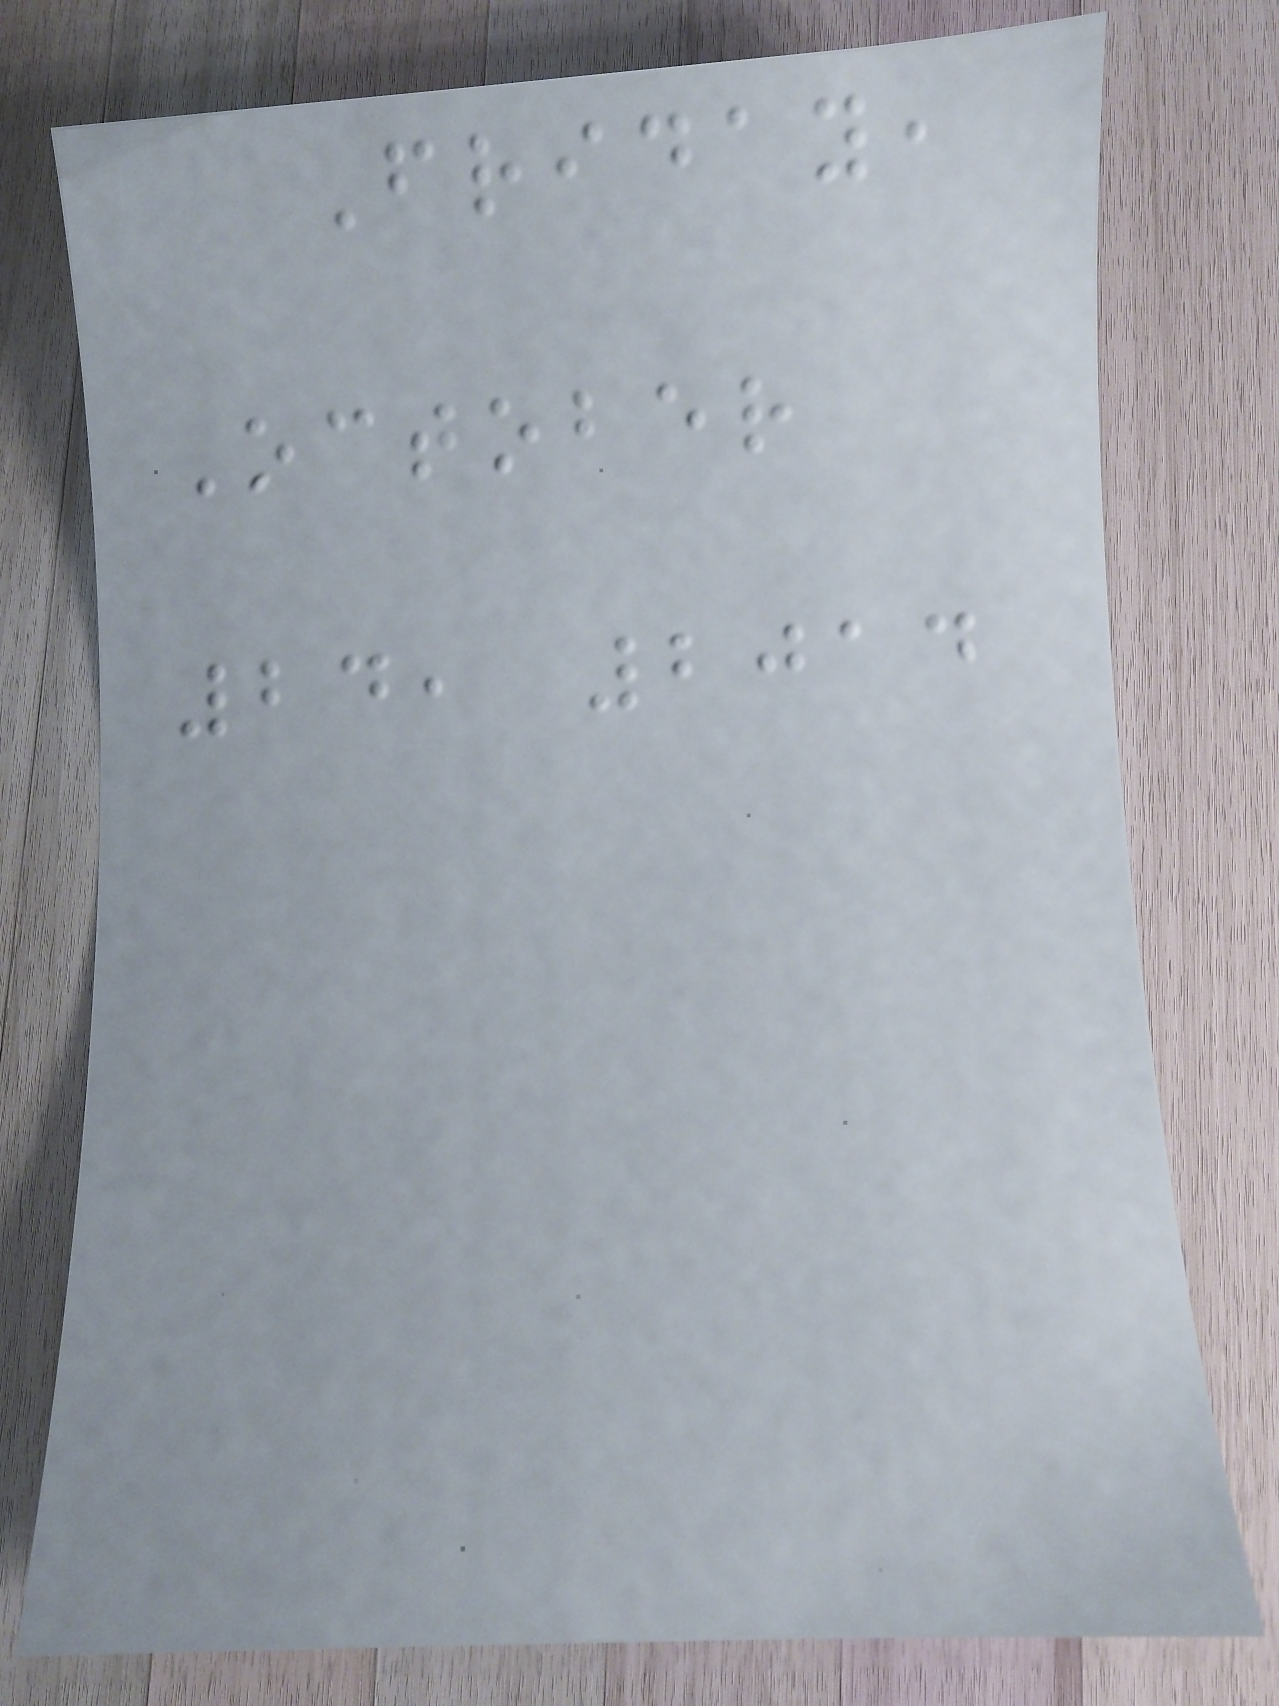Friday,
October
24, 2014
